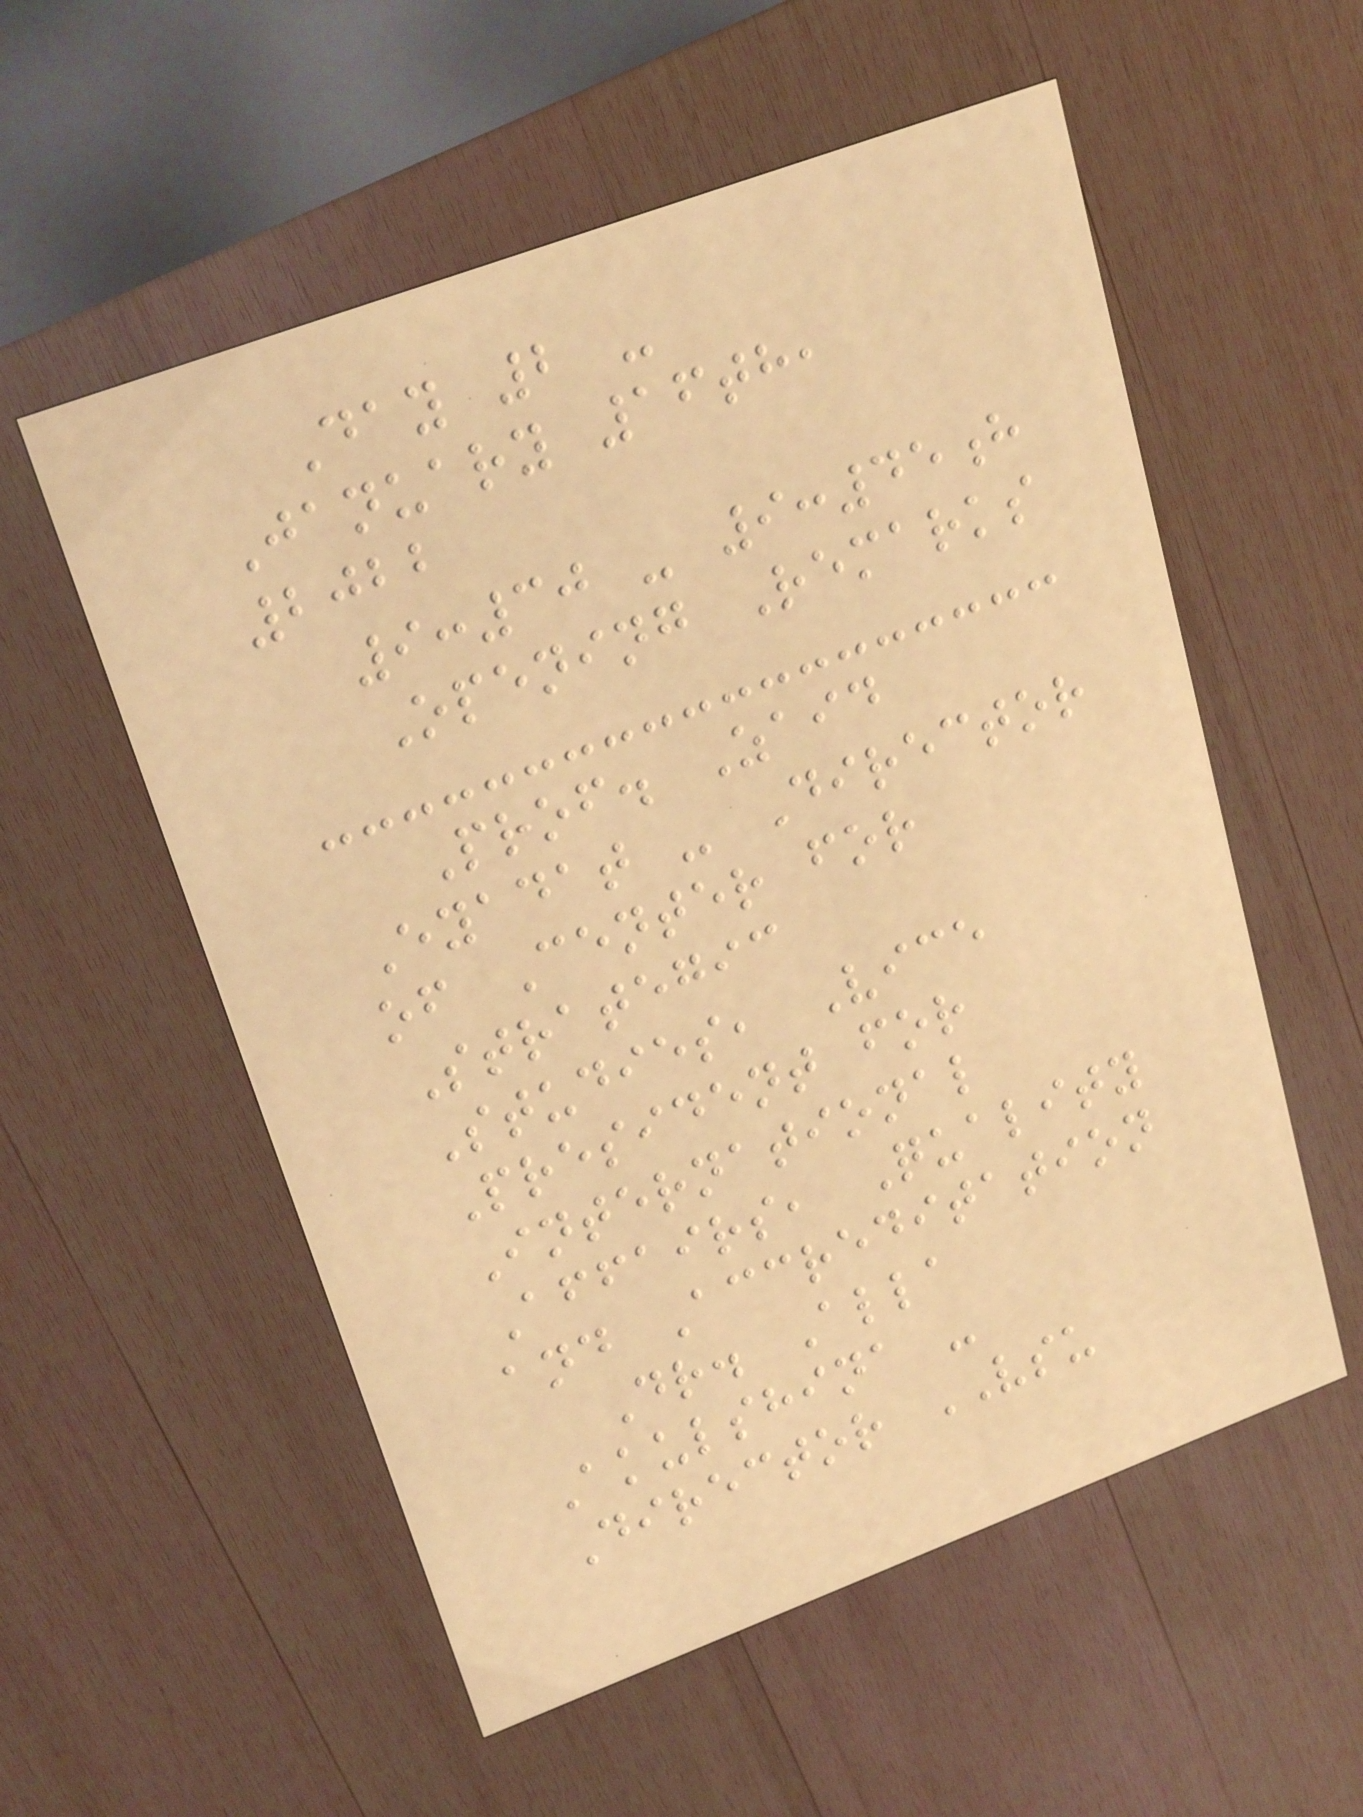Day 2 -
January 16th,
2022
9:30 - 9:45h
Opening Remarks
Prof. Zaid
Eyadat - Director
of Center for
Strategic
Studies, Vice
President for
International
Affairs, Quality
and Accreditation
Dr. Alla
Akulshina -
Director VSU
